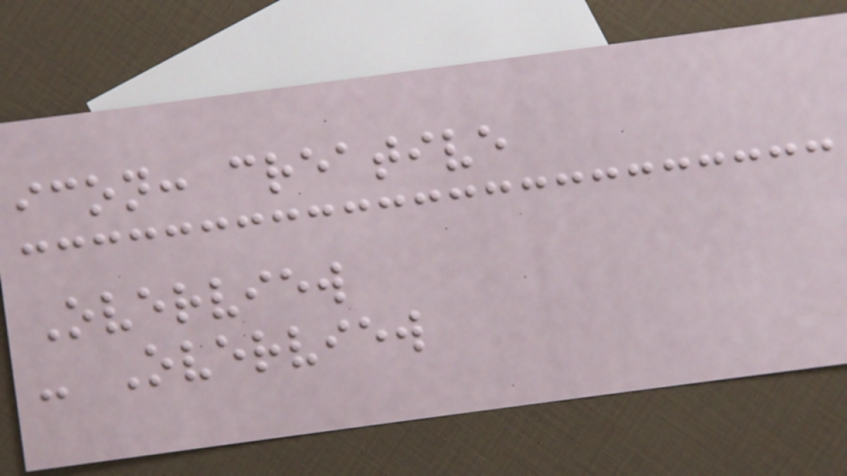icon: creative
Overview
- Overview
